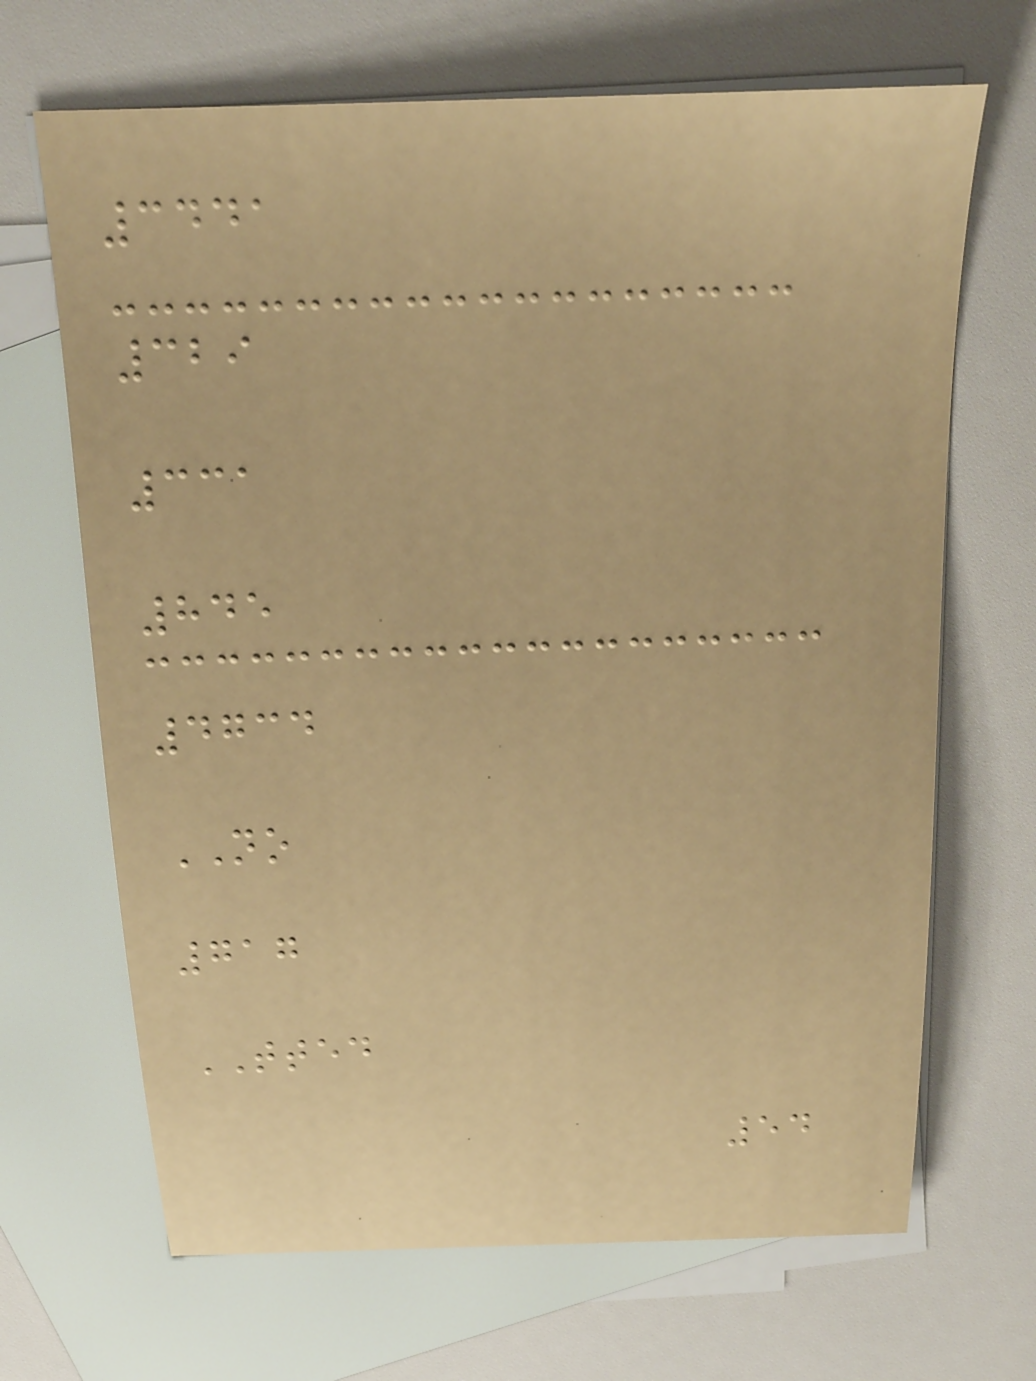3441
329
331
845
4734
NO
717
TTED
54
